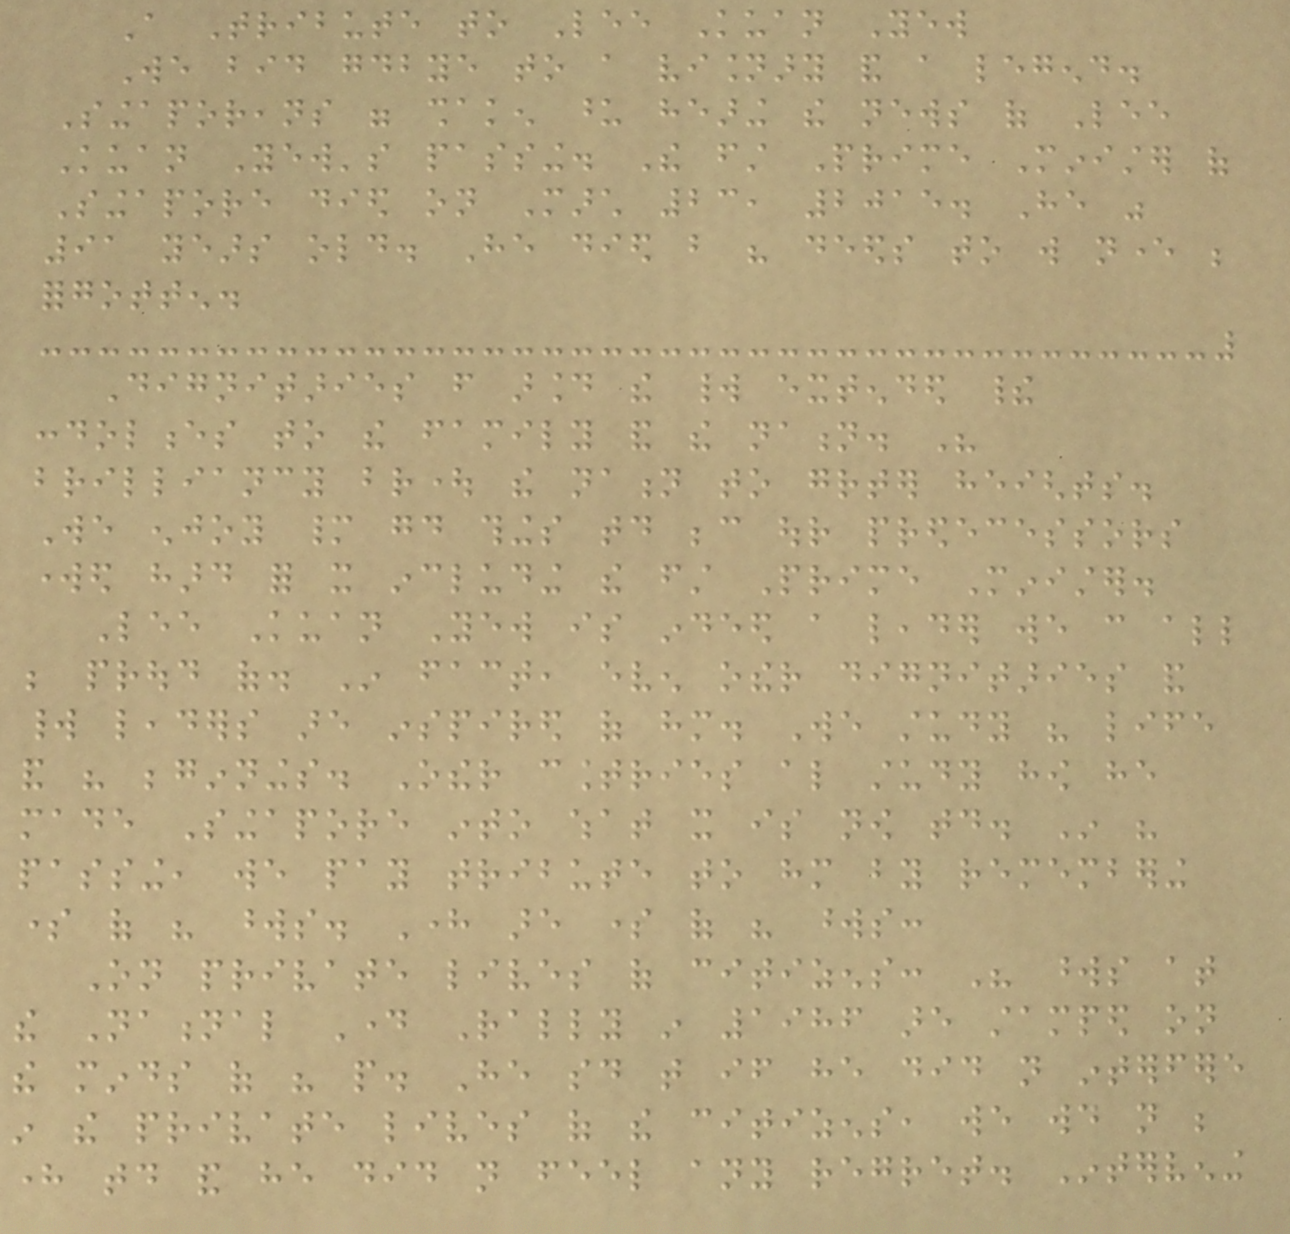A Tribute to Lee Kuan Yew
We bid goodbye to a visionary and a legend.
Singaporeans were shaken upon hearing the news of Lee
Kuan Yew's passing. The first Prime Minister of
Singapore died on March 23, 2015. He was
91 years old. He died but his deeds to will never be
forgotten.
Dignitaries from around the world extended their
condolences to the family and the nation. His
brilliancy brought the nation to greater heights.
We enjoy many good things today because our predecessors
worked hard for it including the first Prime Minister.
Lee Kuan Yew is indeed a leader we can all
be proud of. In fact, even other dignitaries and
world leaders are inspired of him. We study his life
and his beginnings. Other countries also study how he
made Singapore into what it is now today. In his
passing, we pay tribute to him by remembering
some of his words. Here are some of his words:
On private lives of citizens: His words at
the National Day Rally in 1986 are stamped on
the minds of his people. He said that if he did not interfere
in the private lives of the citizens, we would not be
here today and he did not feel any regret. Intervening
